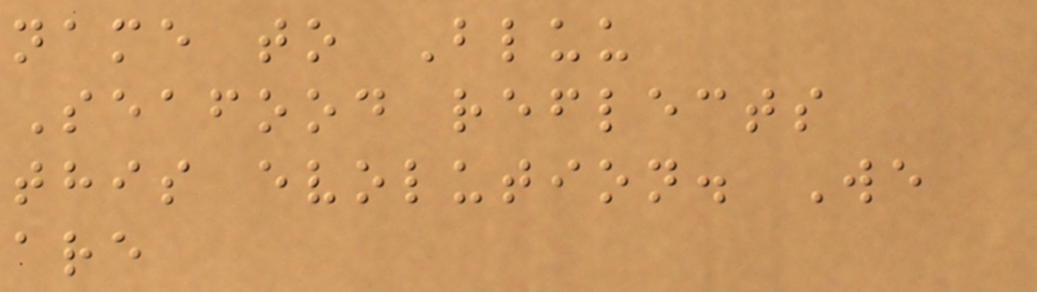name to Bluu
Seafood reflects
this evolution. We
are
